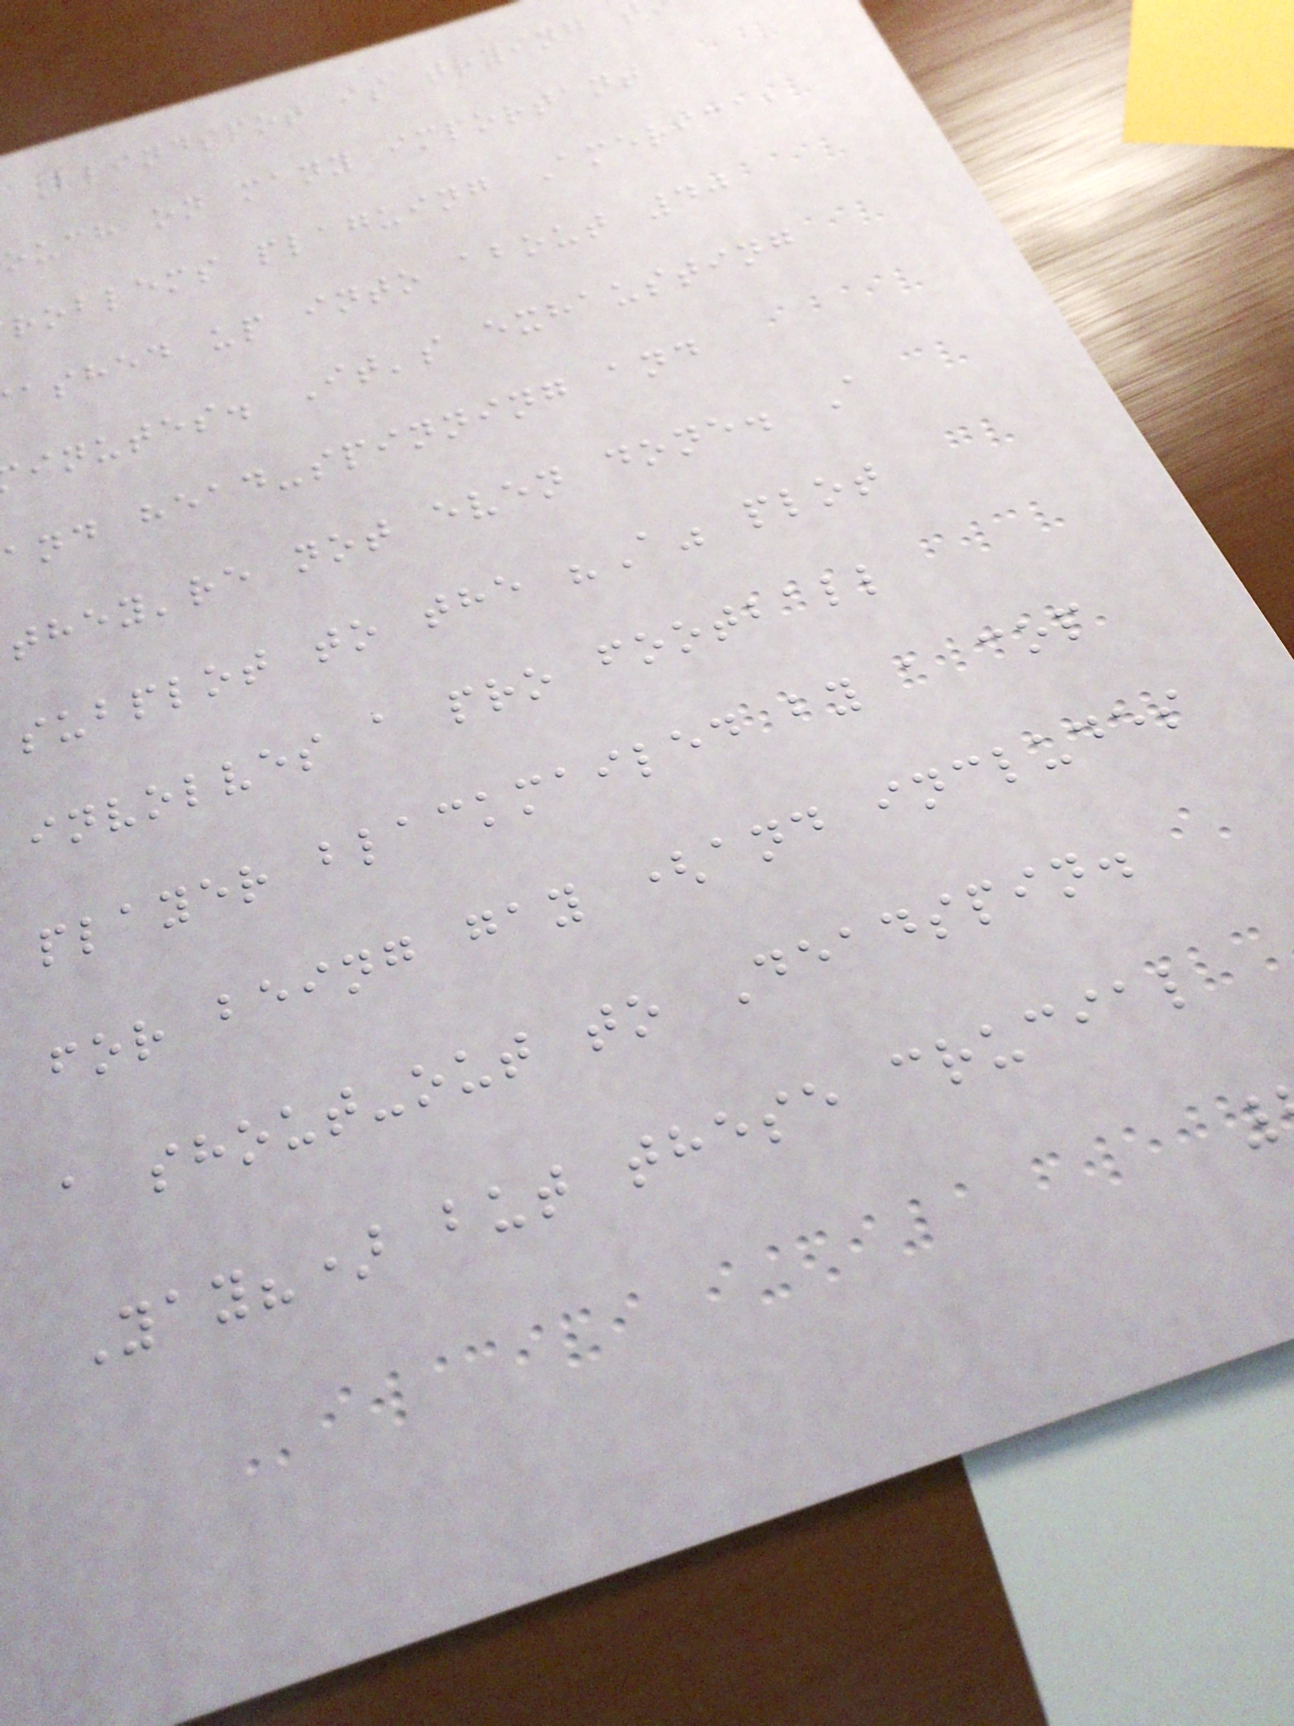Blindspot is trying
ouch on many important
roblems plaguing America,
ashed up into about 40
inutes. It's exhausting
and head-spinning and
they're not even done. A
subplot to the "A" plot
involves a pro football
player blackmailed by a cop
for being gay (and includes
a shout-out to Deadspin.
Yay?) but these crucial
